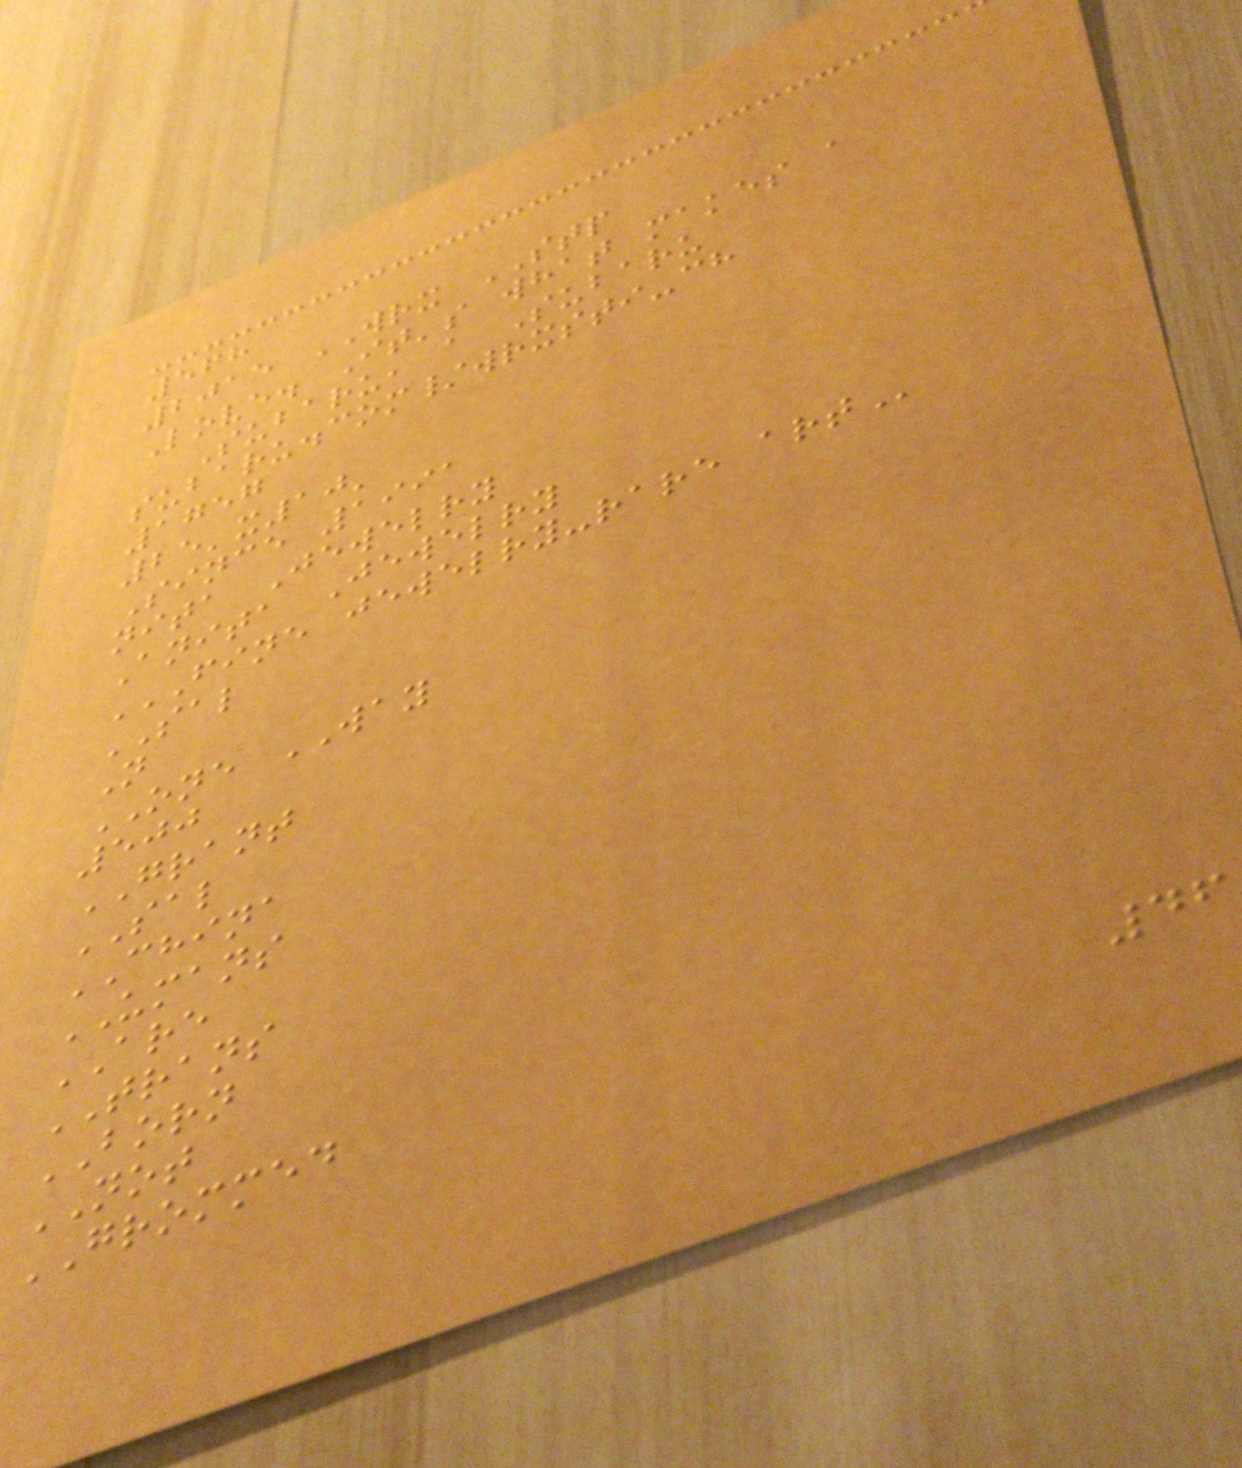568
2015 WRX STP
Love. It's what makes a
Subaru, a Subaru
subaru.com/wrxsti-ch
1757
25'x10'
Since 1991
nita Jewelry
Anita Jewelry
FINE JEWELRY-RARE ART
SAL
N
ONE WAY
500
GRANT
SAL
CHINA
UMANS
ARE
TRANS
BORN
NOT
GROMMED
46
